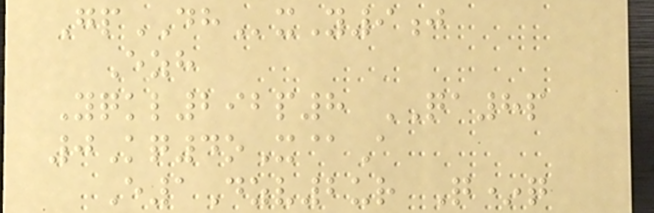GpDHxY9j
Ezh
Yqkl292p8 QA8p
0Kq4oX@A
E1Dzv2ur Q*q
